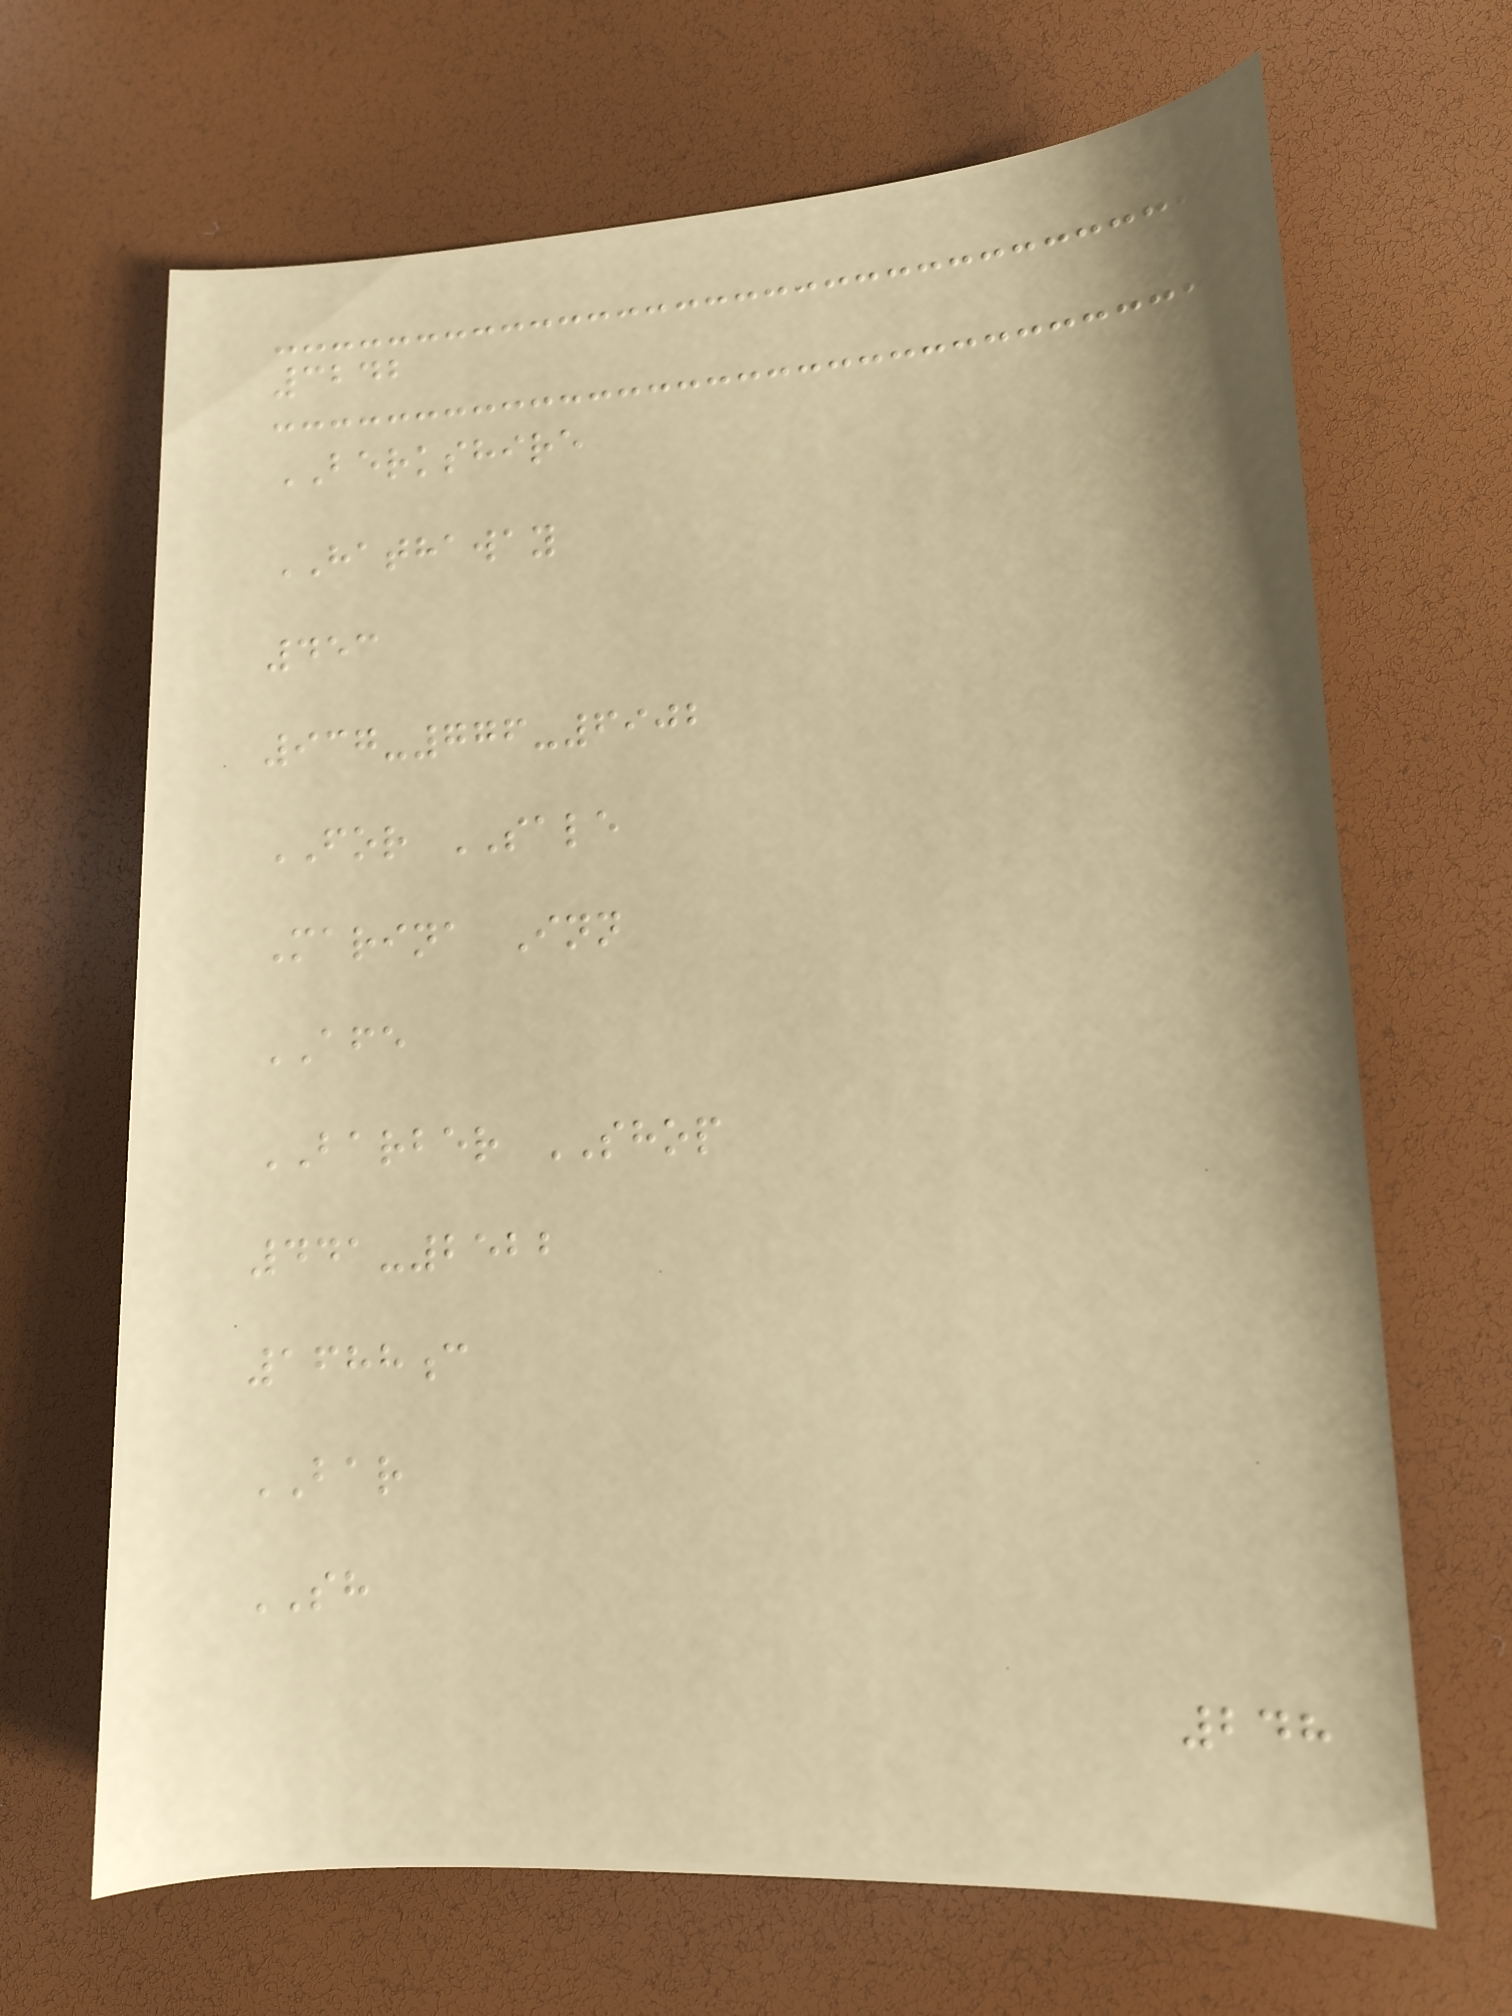3242
BERKSHIRE
HATHAWAY
453
937-776-6902
FOR SALE
Marina Inn
AFE
BARBER SHOP
441-2522
1688c
BAR
SH
248
